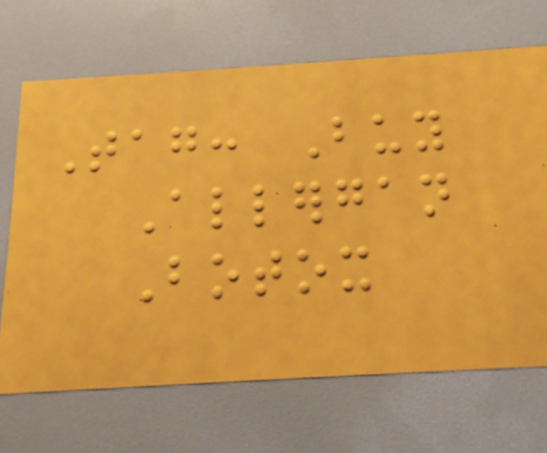Tag: Buy
Allergan
Botox
